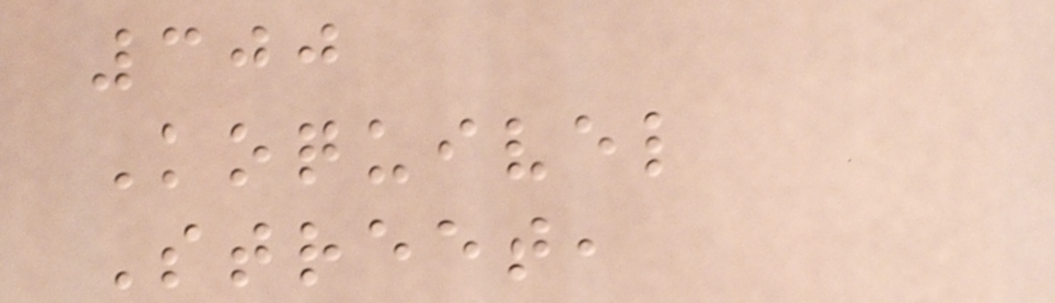300
Koquivel
Street,
